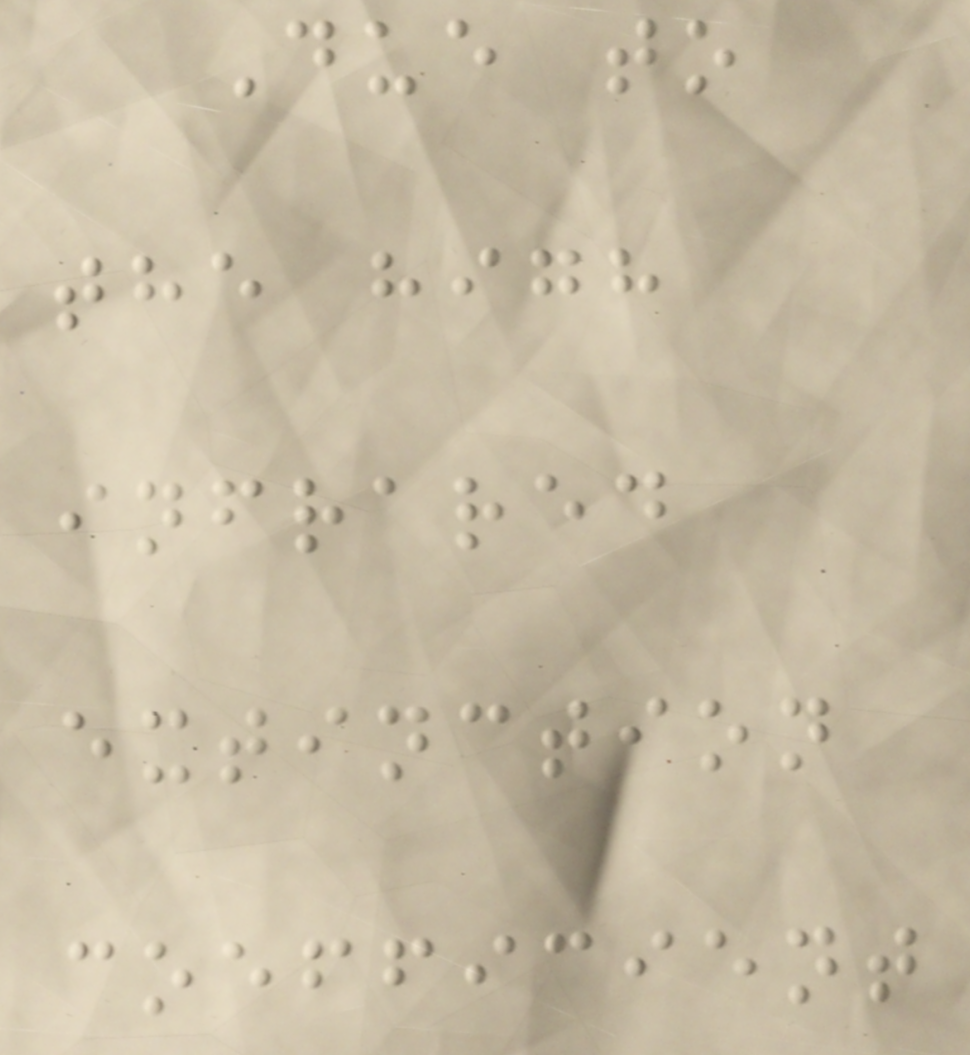Due to
the high
infrared
extinction
coefficient
